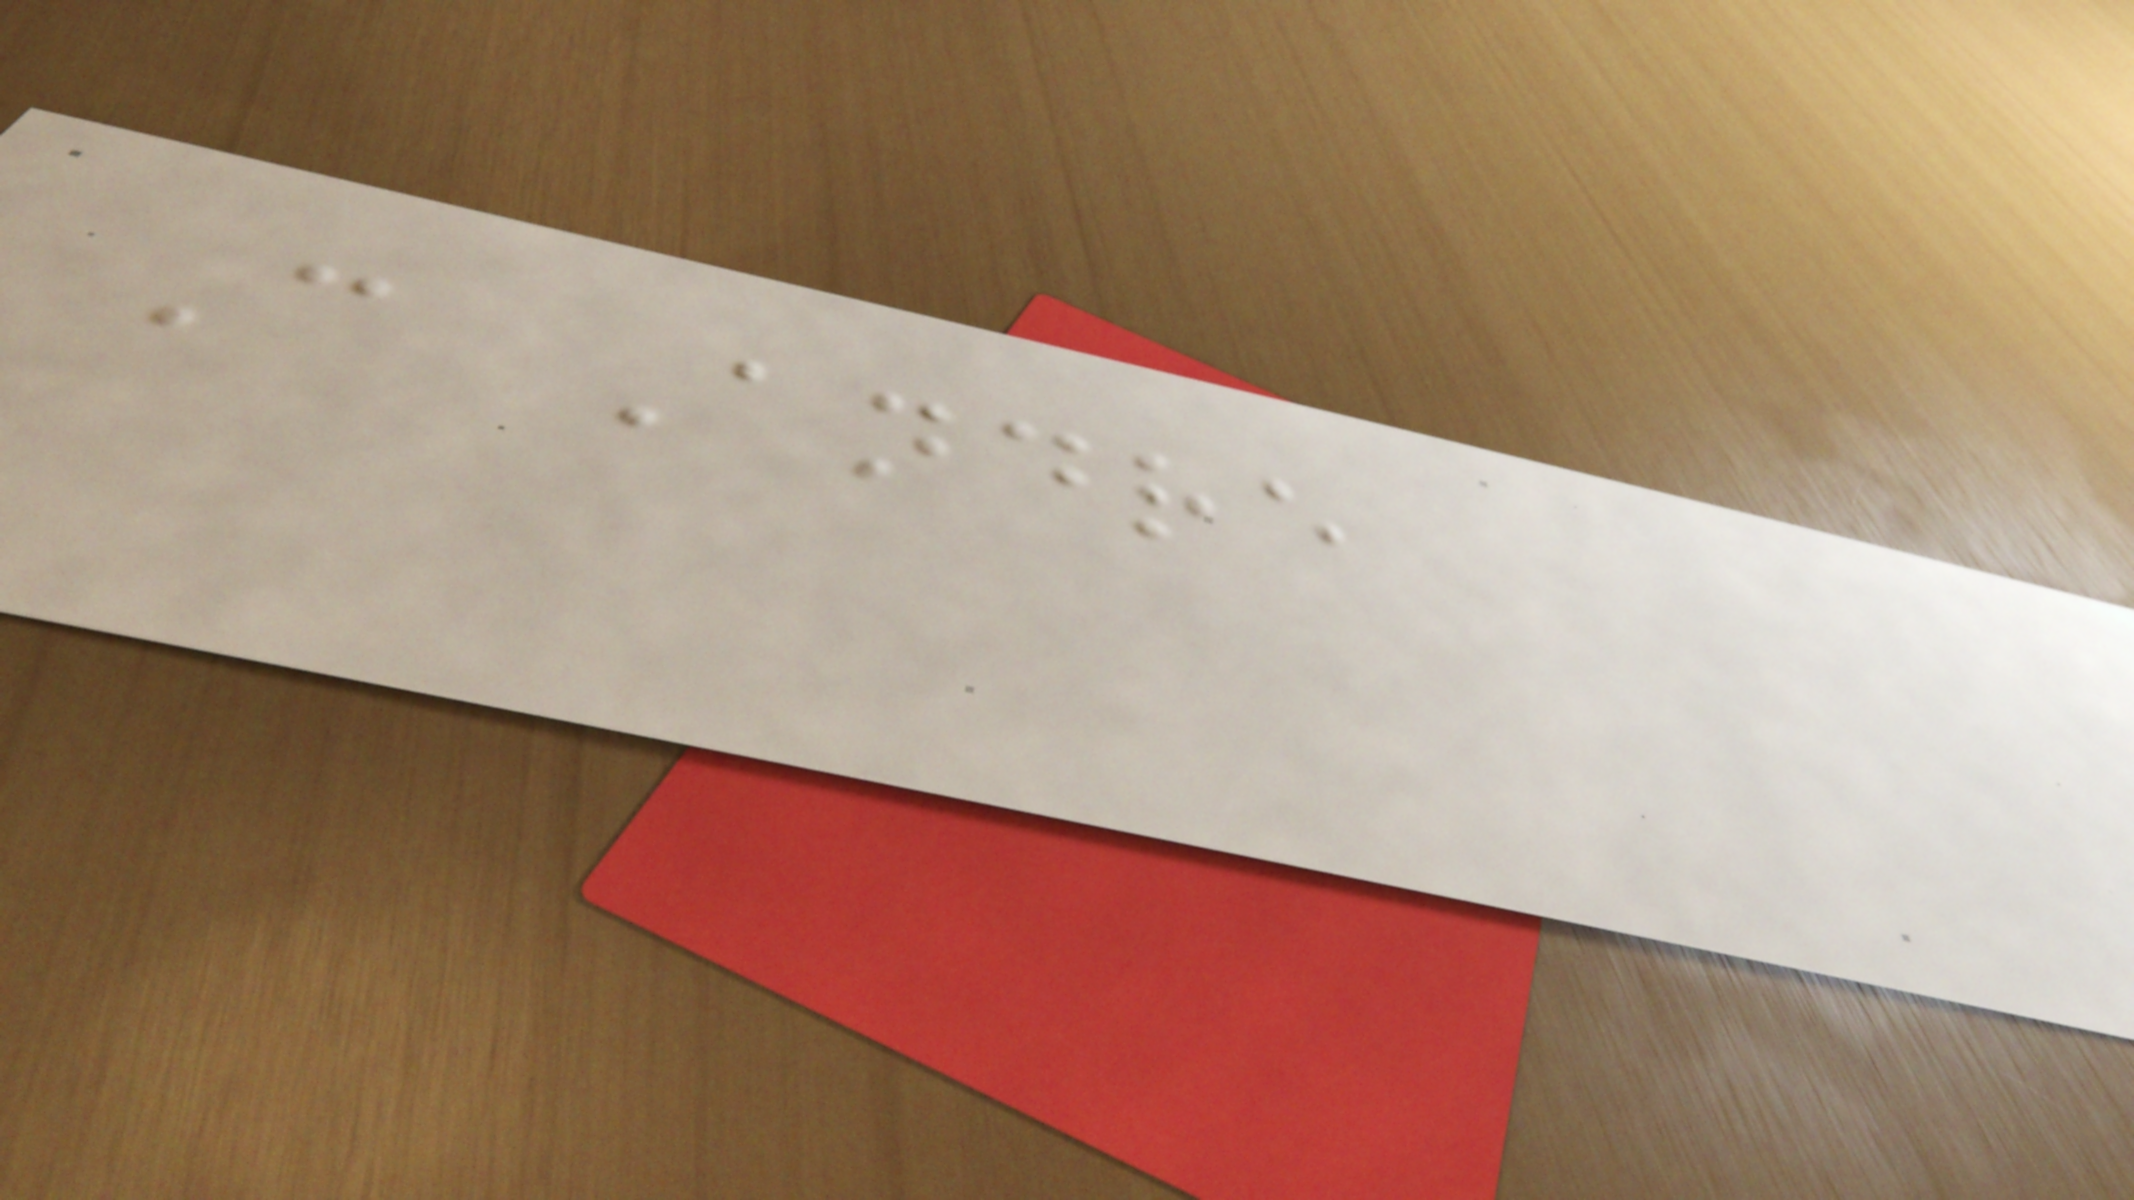C Andre
